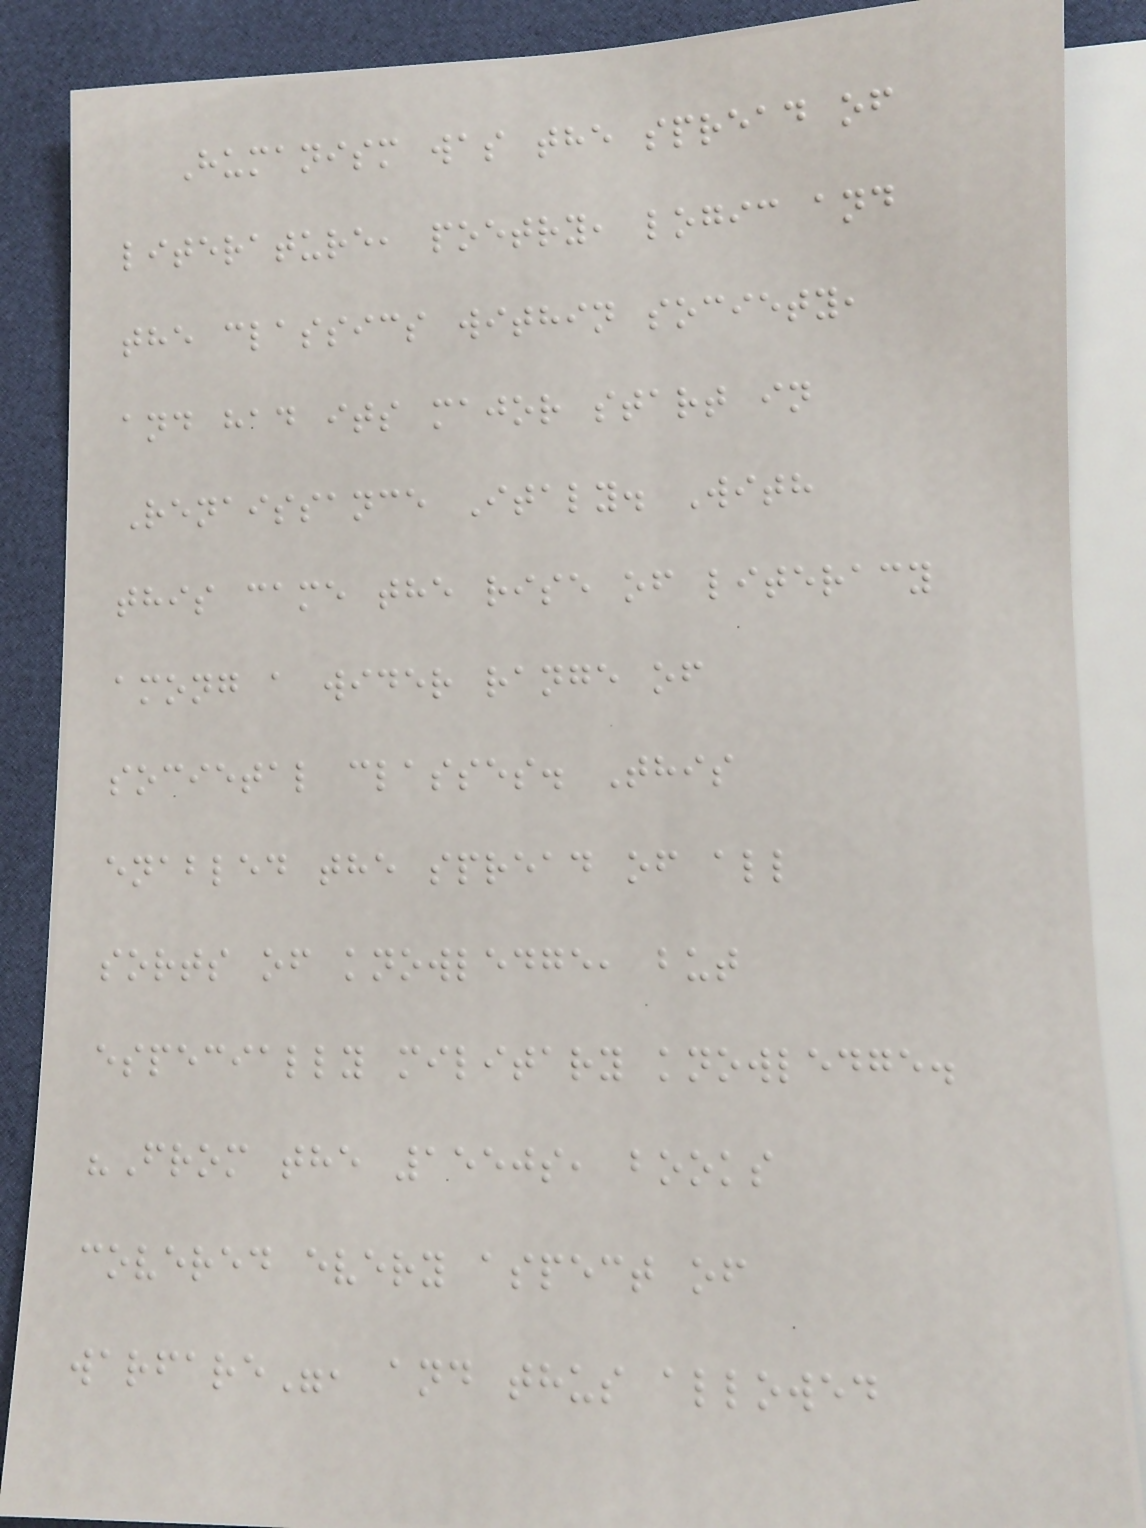Humanism was the spread of
literature, poetry, logic and
the classics within society,
and had its major start in
Renaissance Italy. With
this came the rise of literacy
among a wider range of
societal classes. This
enabled the spread of all
sorts of knowledge, but
especially military knowledge.
"From the 1550s, books
covered every aspect of
warfare", and thus allowed
